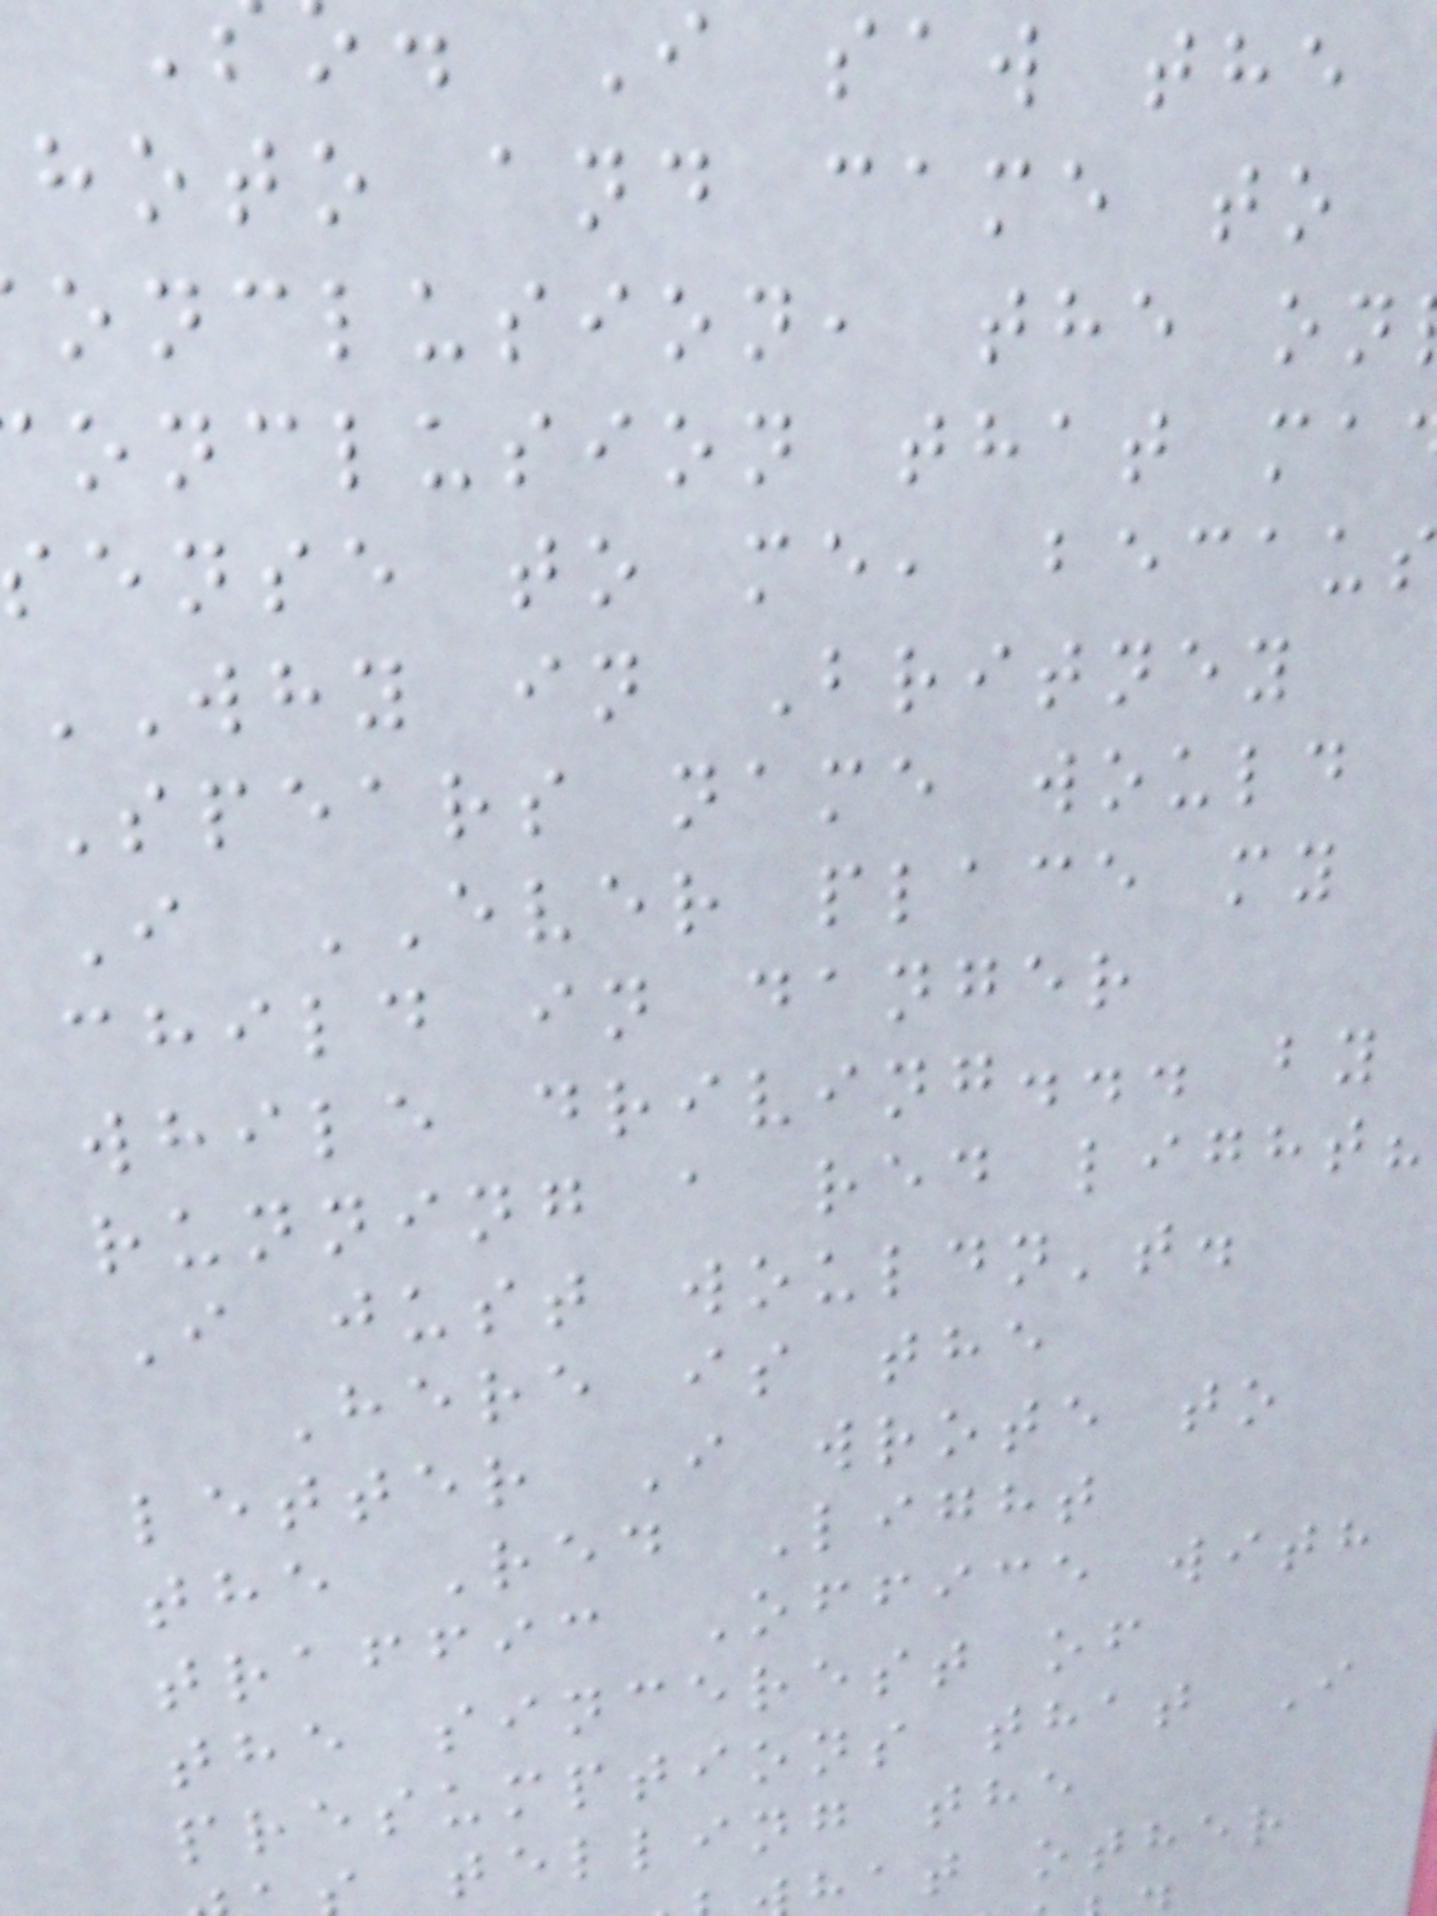I saw the
hoto and came to
onclusion, the on
onclusion that ma
ense to me, becaus
WHY in Britney
Spears name would
I EVER place my
child in danger
while driving... by
running a red light?
I just wouldn't.
Here is the
letter I wrote to
the Red Light
traffic Office with
the sincerest of
presumptions that I
telling the
hat other
